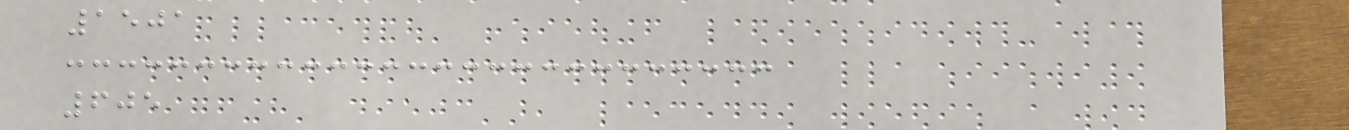1501
605
